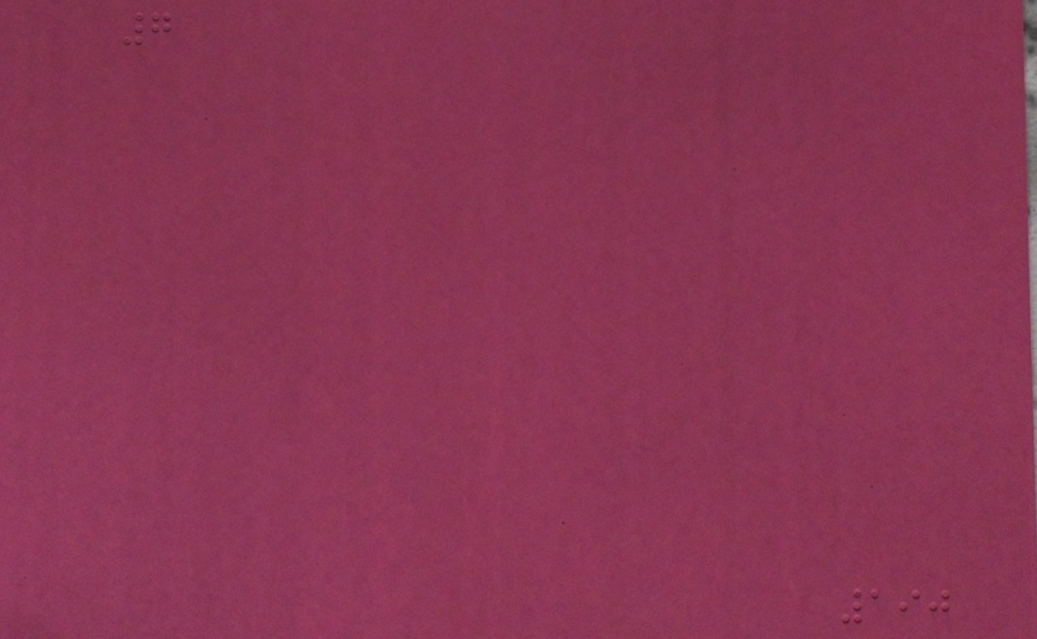7
190
